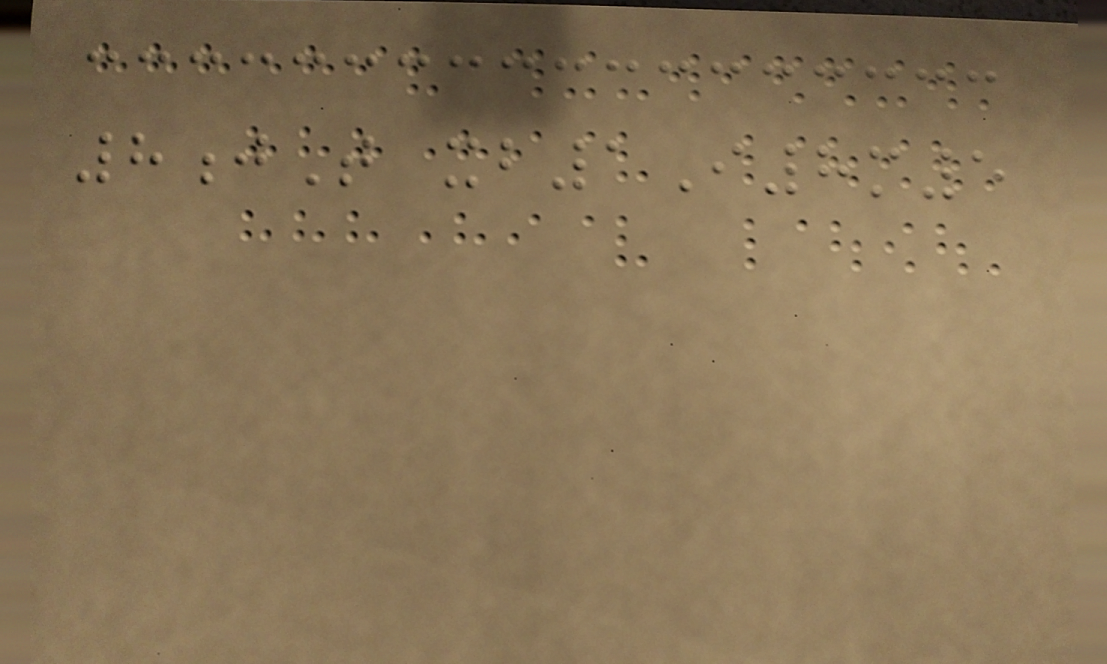8jT xb1I8m5
